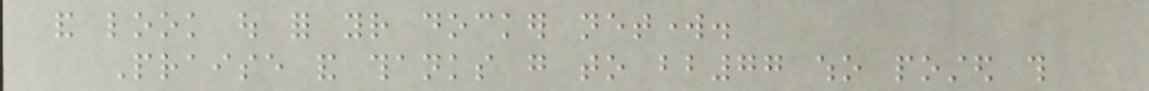and look out for your docker network.
Praise and thanks go to bb77 who posted this
